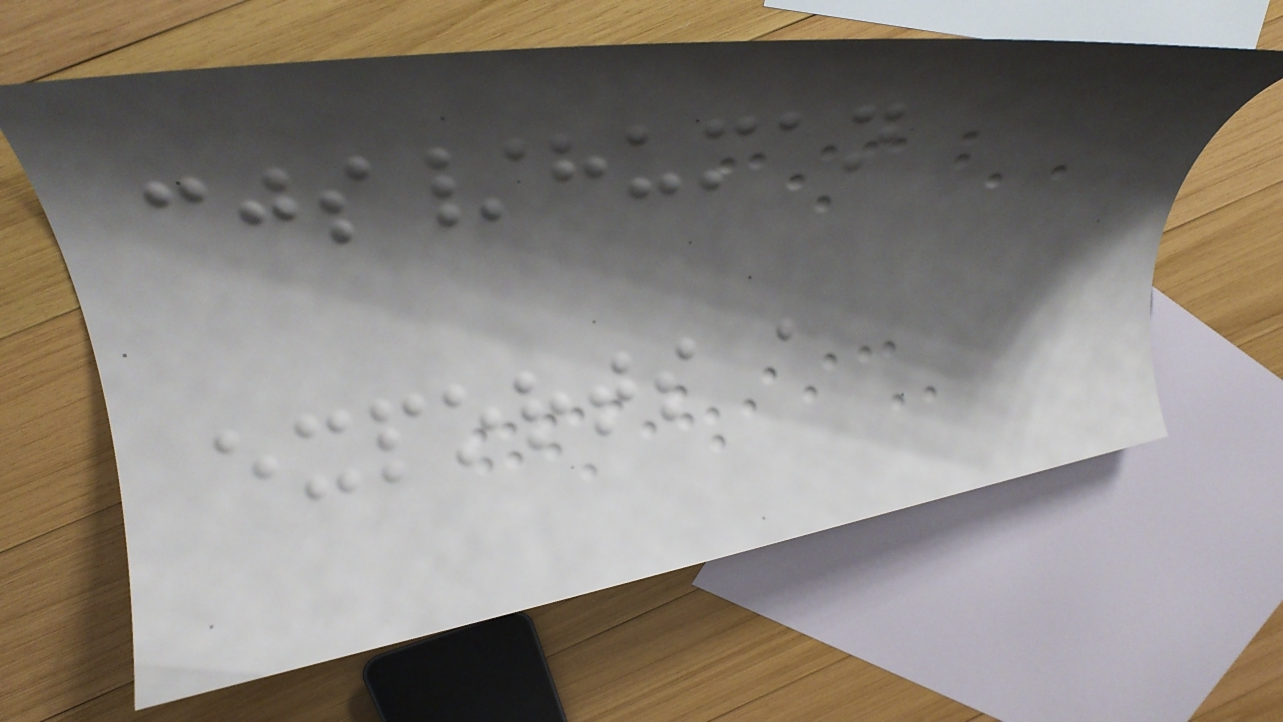cjs/human
exports a
